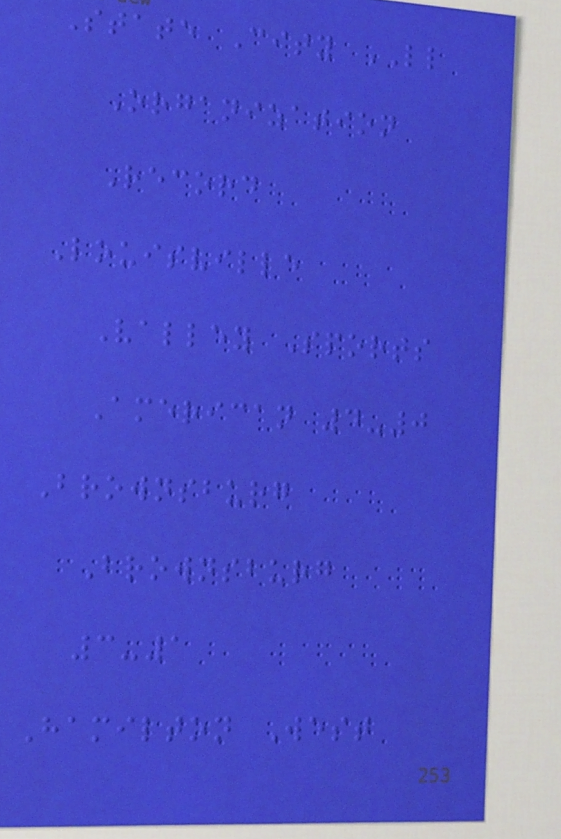State City LL
Organization
Record
Louisville
Valley Sports
American 4-0
Brownsburg
Brownsburg
3-1
Hamilton West
